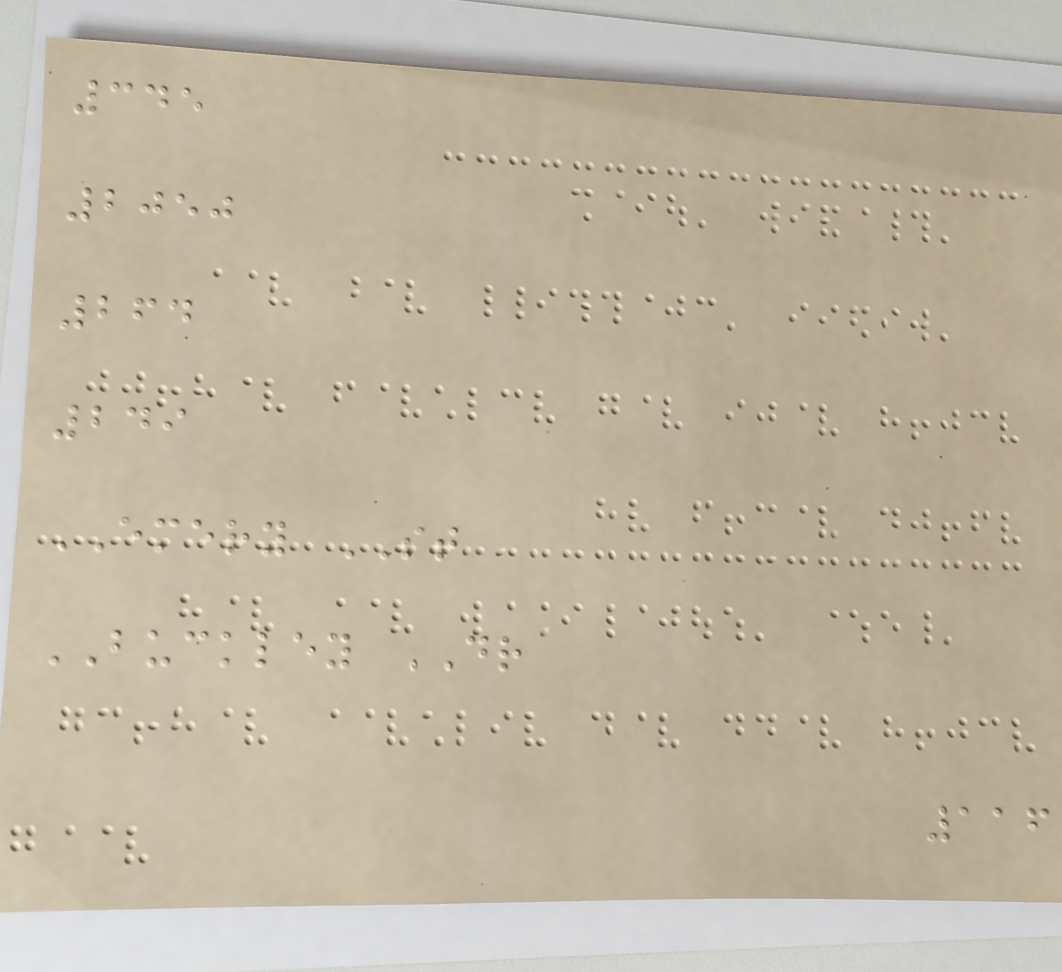345
2050
264
249
EMERY ST
BUCKLEY DR
116
